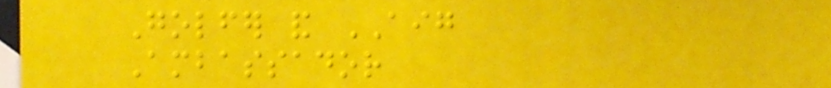Golfer and AIG
Ambassador
